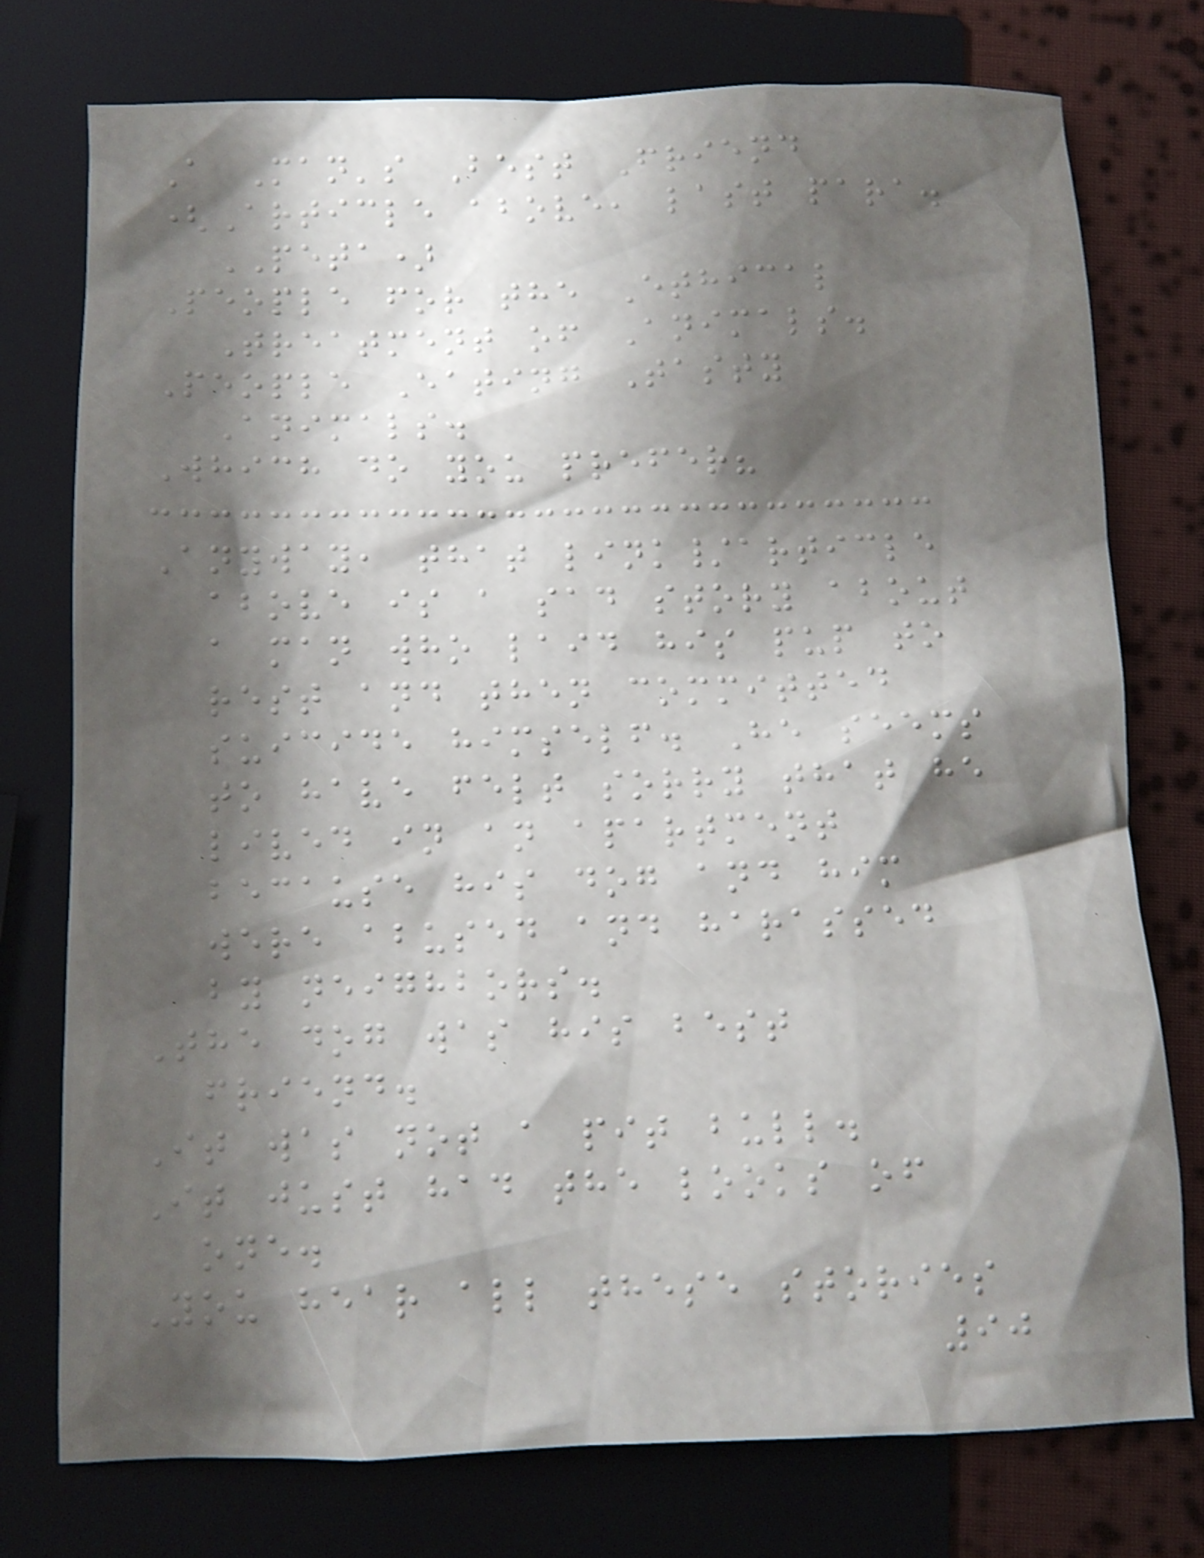A Man's Best Friend
(Article above, last para.
PETA)
People for the Ethical
Treatment of Animals.
People Eating Tasty
Animals.
Which do you prefer?
Anyway, that link/article
above is a sad story about
a man who laid his pup to
rest and then committed
suicide himself. He seems
to have felt sorry that he
lived in an apartment
because his dog and him
were abused and harassed
by neighbors.
The dog was his best
friend.
It was not a pit bull.
It just had the looks of
one.
You hear all these stories
90
